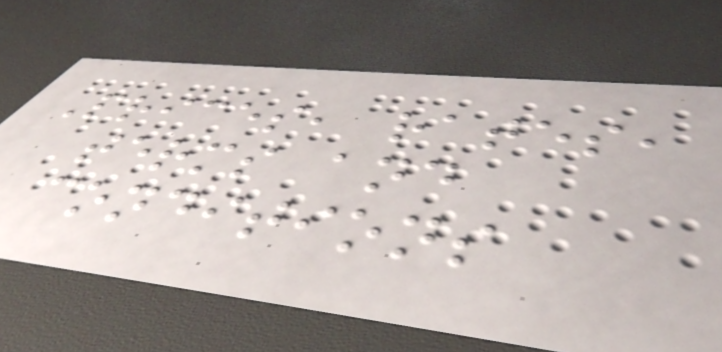Prices, rates,
terms and
conditions
